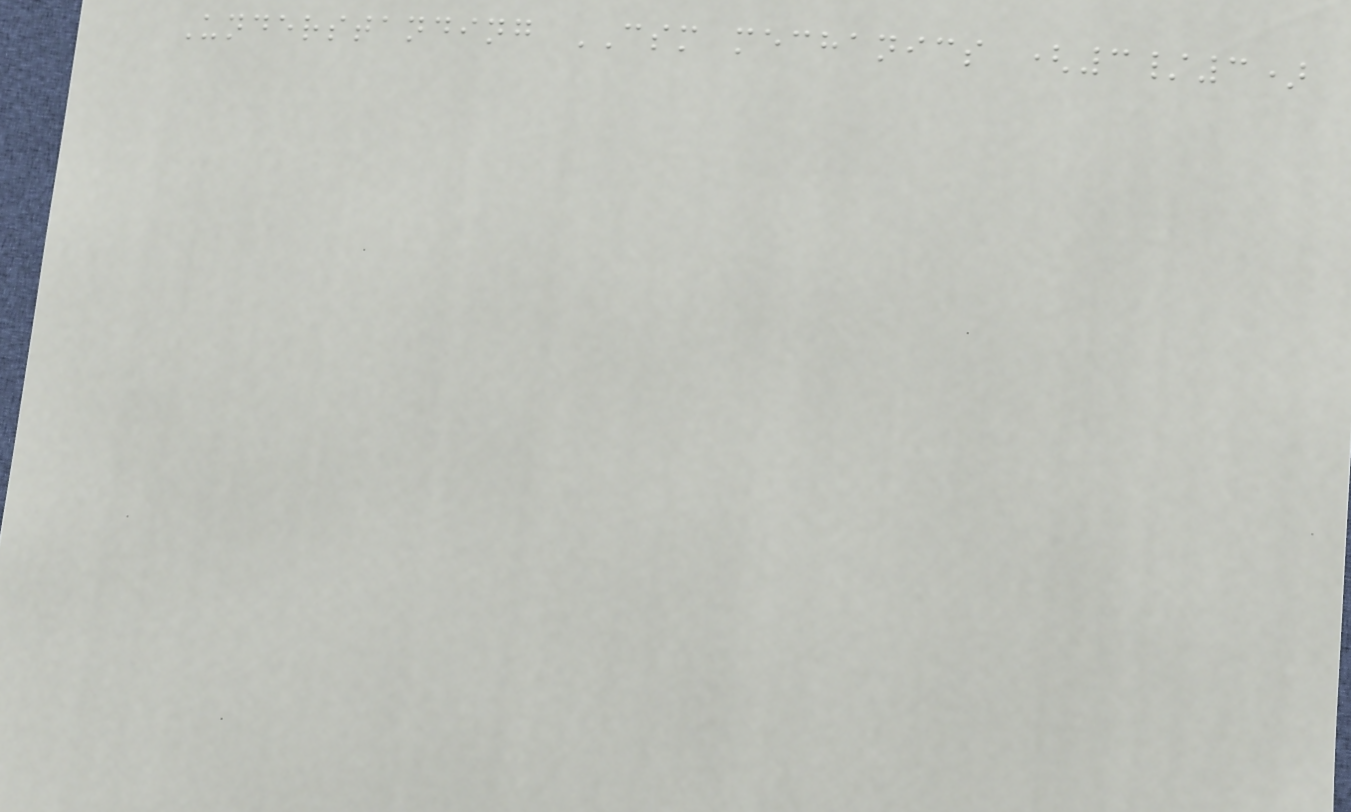Understanding CSM mechanics (3/3)
